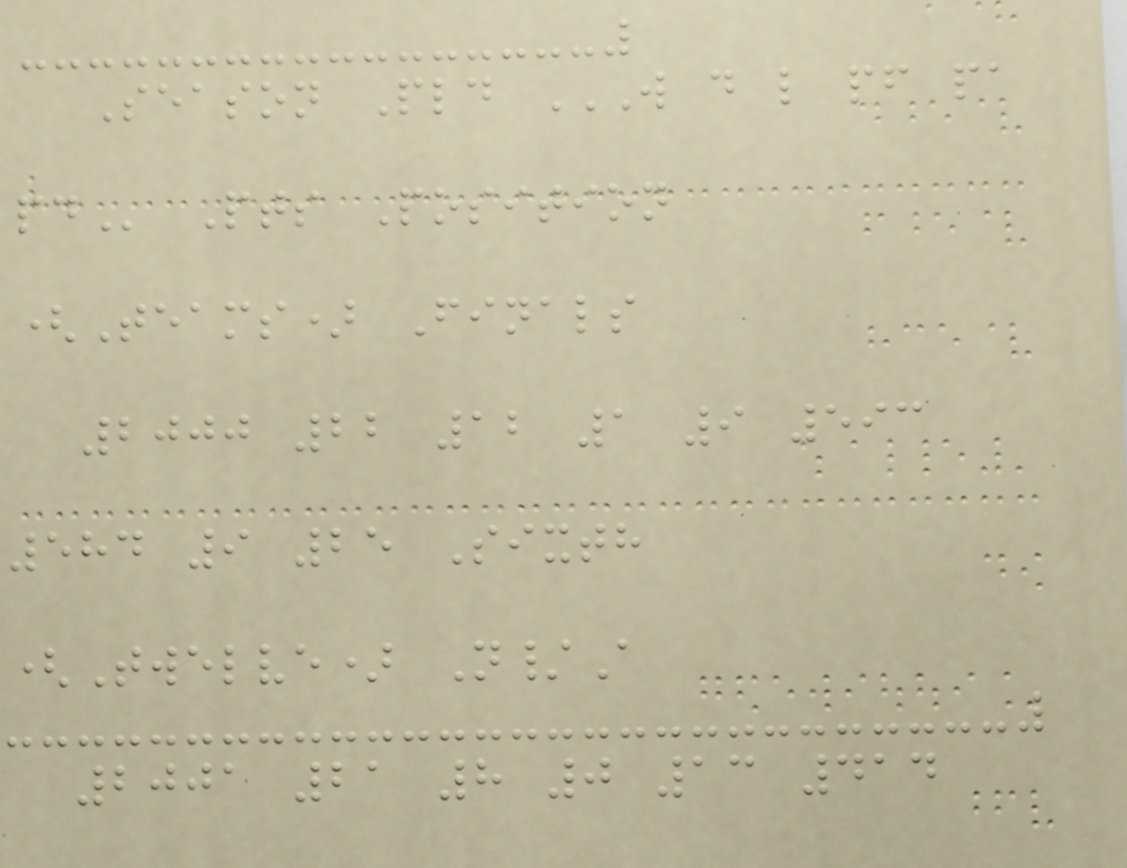Season Pld W D L PF PA
PD Pts Position
(Teams) Finals
2000 22 12 1 9 593
584 9 25 Sixth
(Twelve) N/A
2001 21 8 0 13 414
